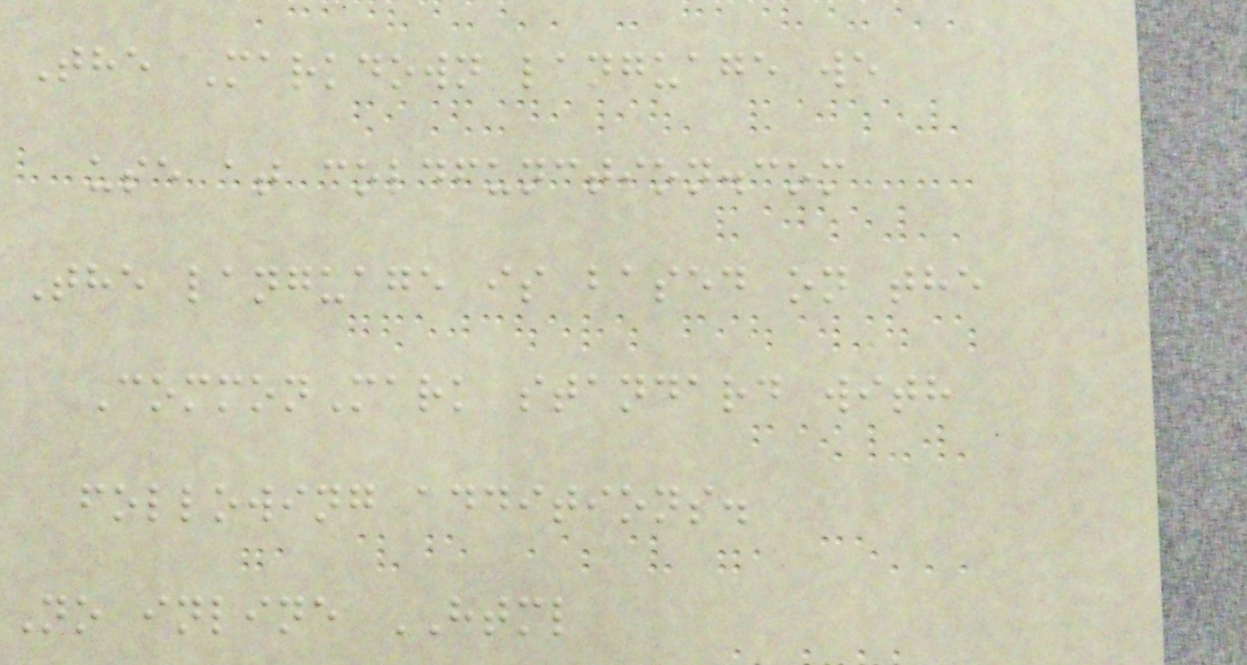The Markdown language we
use at coldfunction.com
The language is based on the
CommonMark standard with
following additions.
No inline HTML
